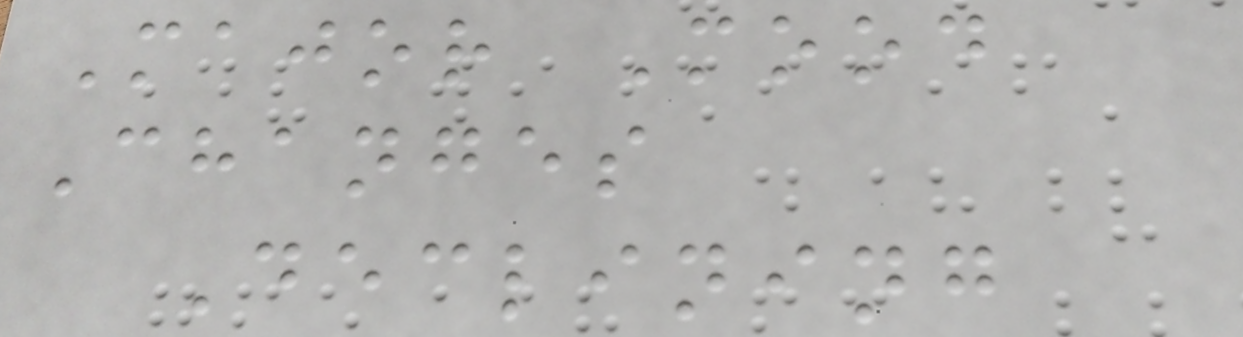Major Mood
Changes
Declining
